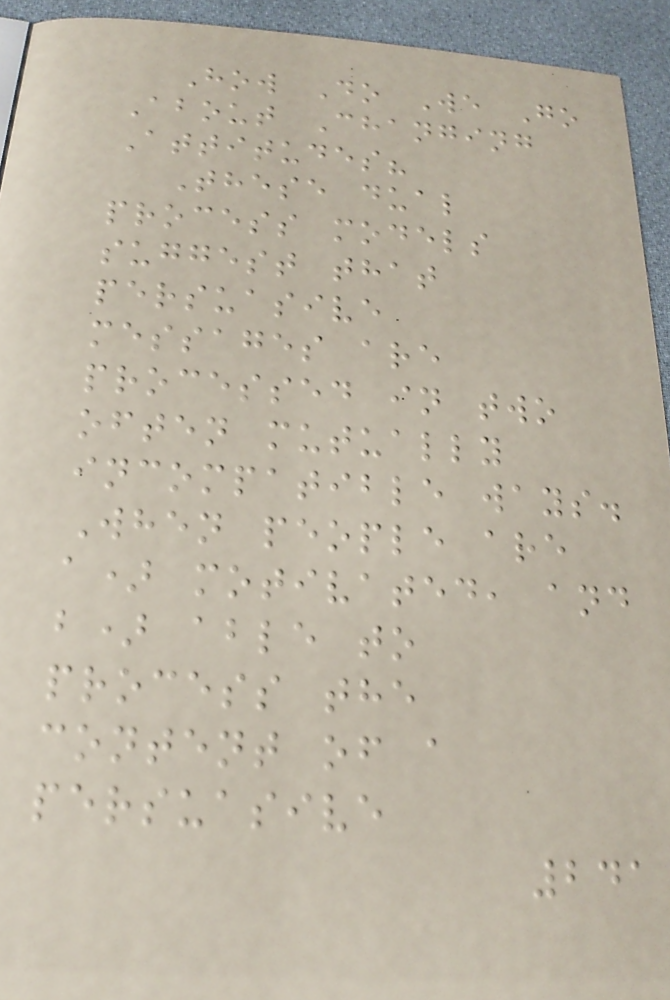How Do We Go
About Changing
Attitudes?
These dual
process models
suggest that
persuasive
messages are
processed in two
often mutually
incompatible ways.
When people are
a) motivated, and
b) able to
process the
content of a
persuasive
241
